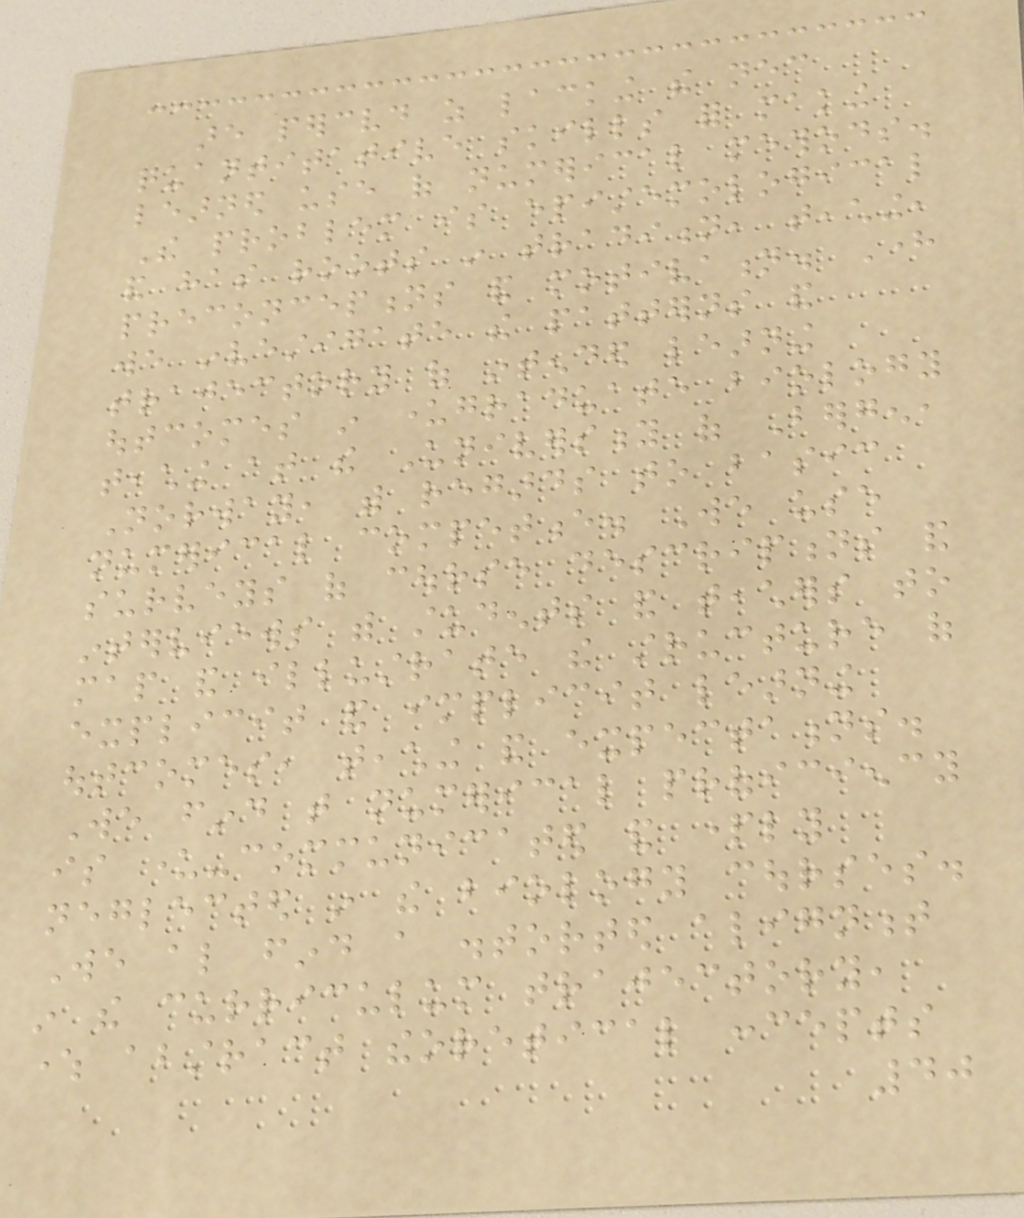are perceived as lacking the necessary
quantitative skills for making
learned use of numerical methods.
The problem is epistemological
and has roots in tradition, teaching,
preconceptions and motivation. Here
we investigate the patterns and
trajectory of intended learning
outcomes in undergraduate biology
teaching at the University of Bergen,
Norway, with regards to basic
numerical competence. We use
surveys of course descriptions and
interviews with students and teachers to
map and illustrate the structure of
explicit and implicit learning
outcomes, teaching and expectations.
We find that numerical proficiency
is under-communicated and partly
neglected in the biology courses.
We also find a distorted alignment
in the curriculum trajectory,
where abstract theoretical concepts
40
